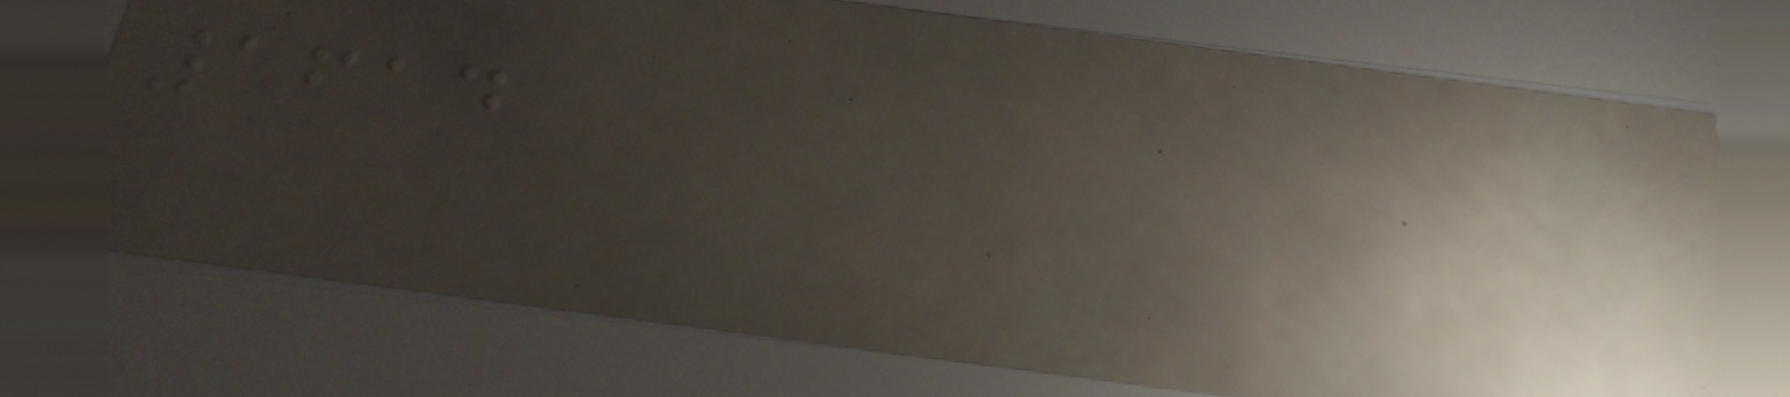1614
